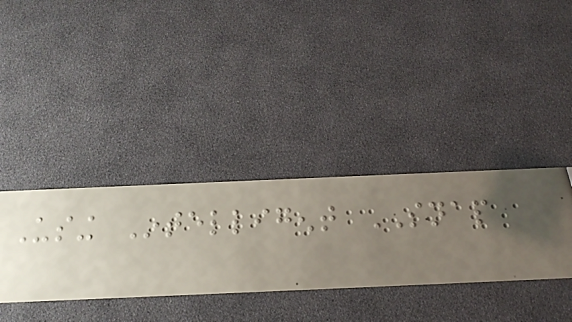Using Intelligent SNAP
